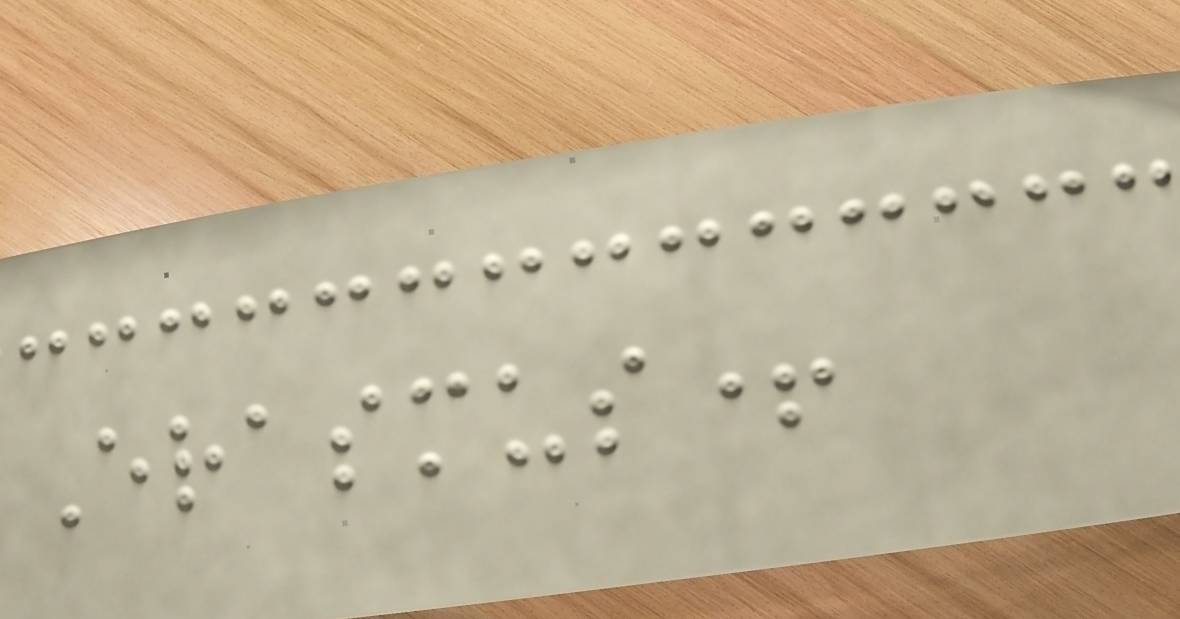Erasmus+
